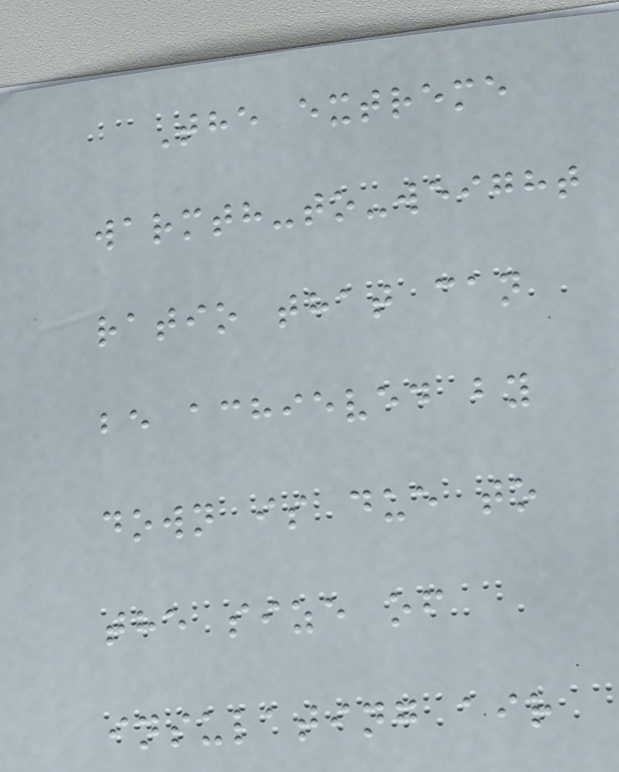The extreme
warmth-to-weight
ratio that can
be achieved by
down is due to
the size of
insulating air
